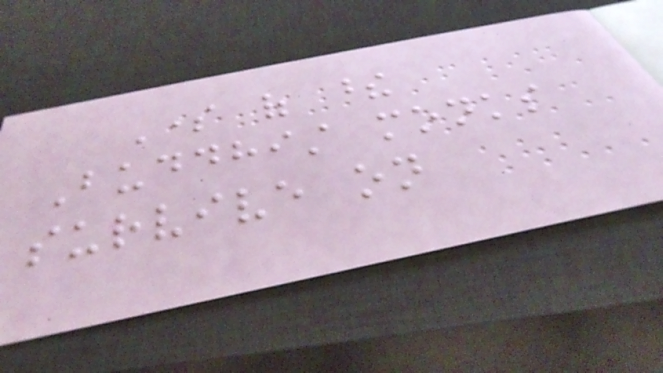Some of these
Buddhist monks
survive on
